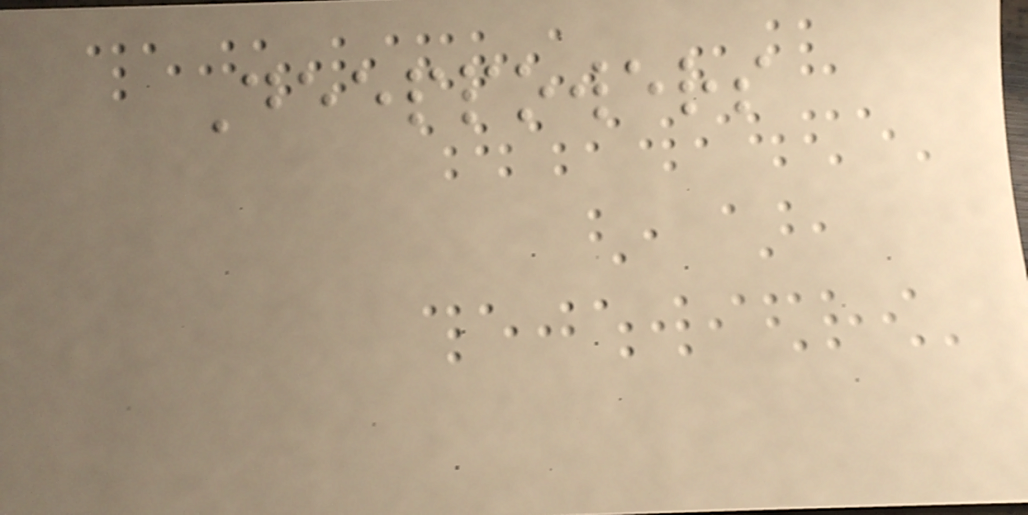Deeppowers
